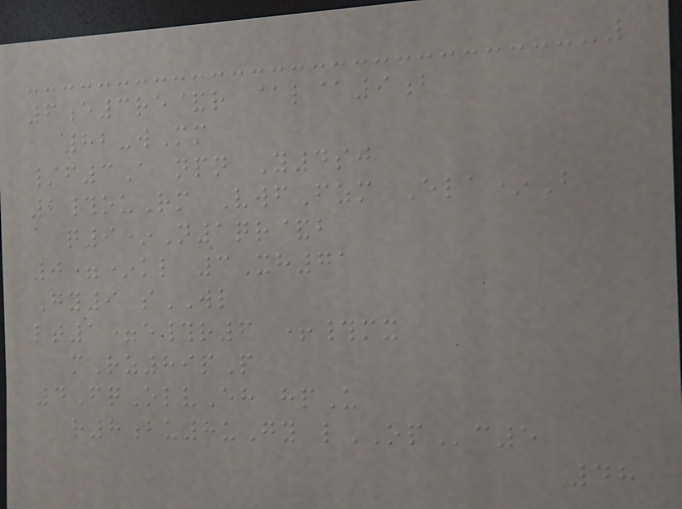6e3re&r @l@9b
82-wMm
/f3A npn Y4sj
2#ouRm VwfFzm Ela*B
q9*N1qr&b
0=*kl 3Xh71
Gy9 sWL
lt1=e#r6 +#mx
mRz89pP
4FqOlvEh hpU
r8bu8uGy lOPc5
48
